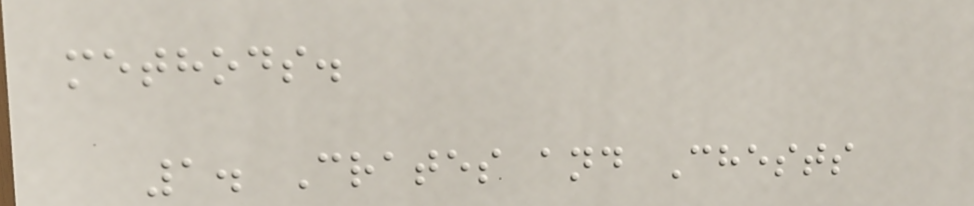methods.
1. Crates and Chests
